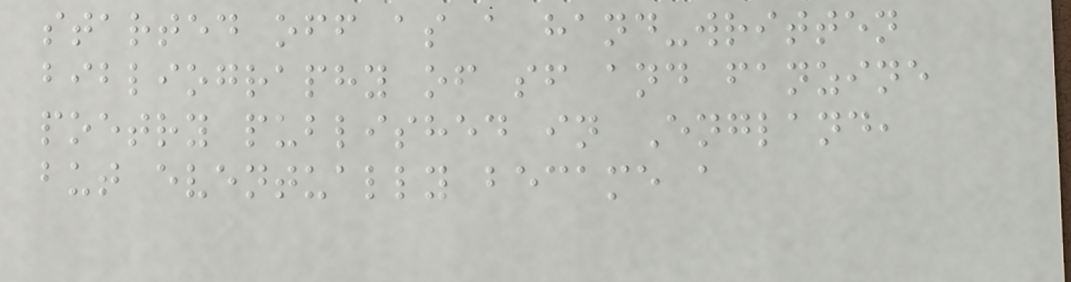started off as a hand-written
bibliography of sf and fanzine
poetry published in England,
but eventually became a
